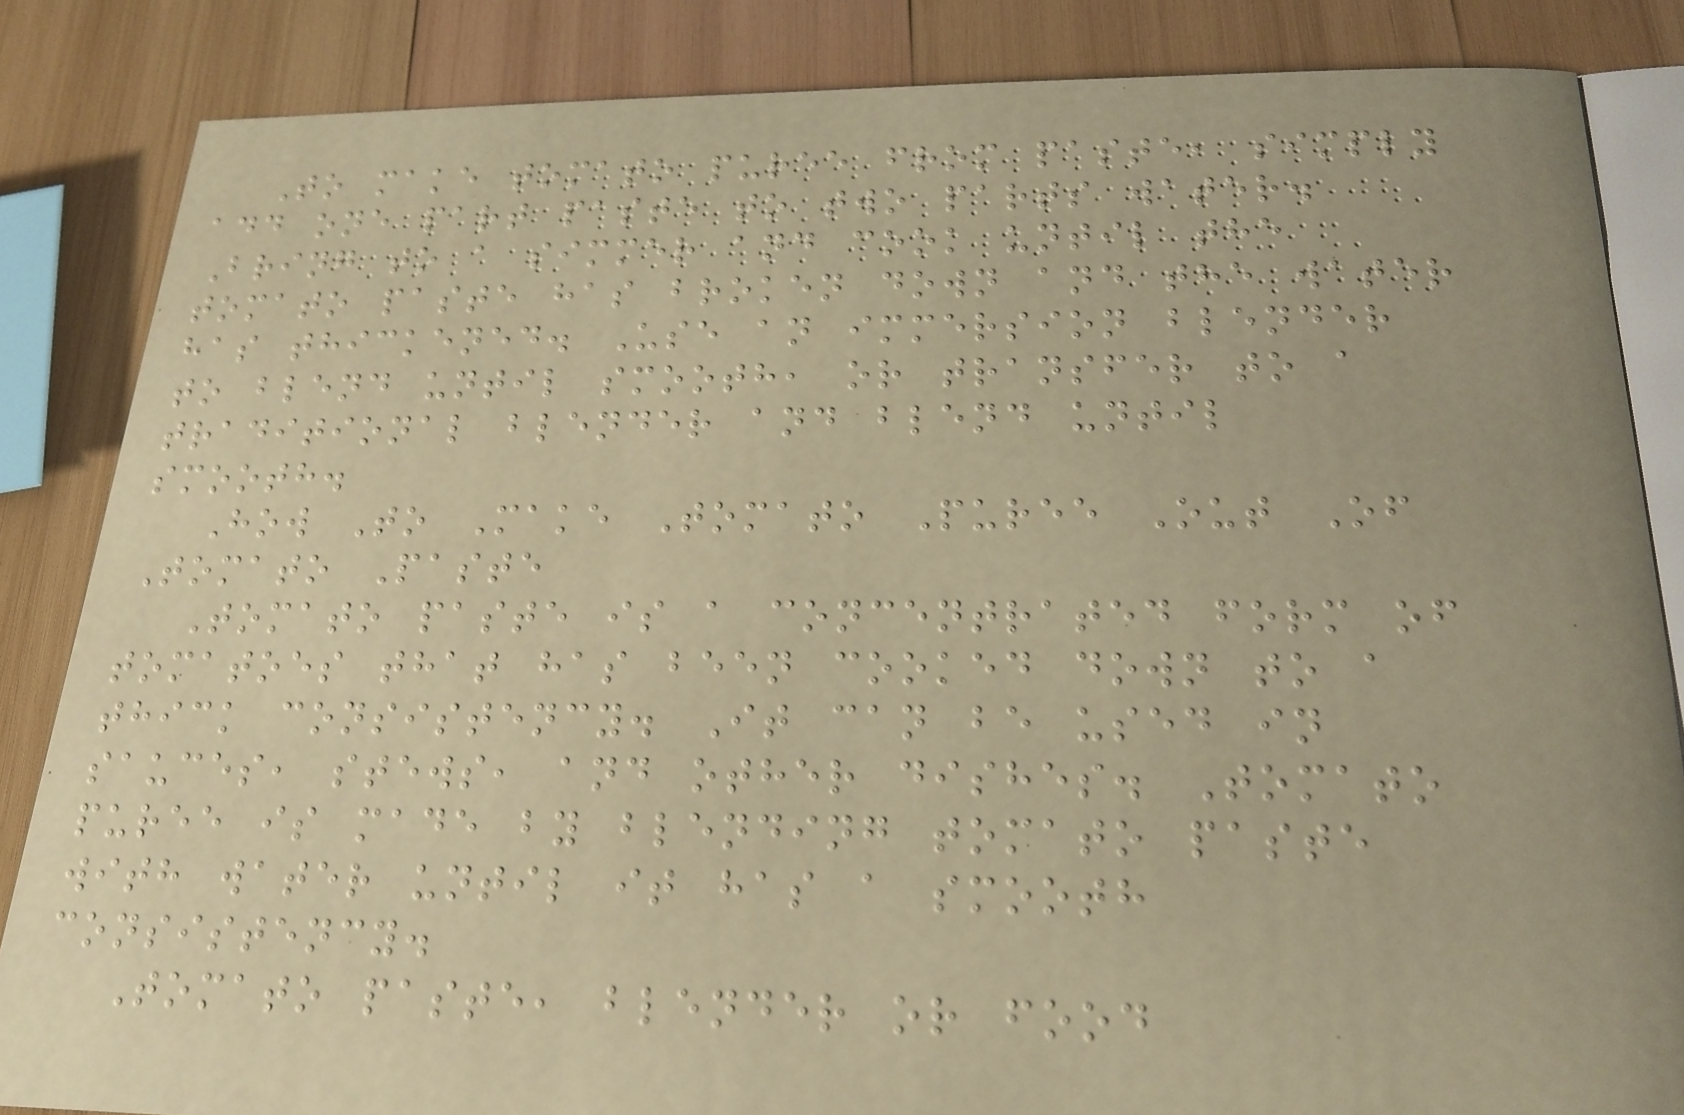To make tomato puree from paste, simply
add one part paste to two parts water.
Bring to a simmer and cook until the
tomato paste has broken down and the water
has thickened. Use an immersion blender
to blend until smooth, or transfer to a
traditional blender and blend until
smooth.
How To Make Tomato Puree Out Of
Tomato Paste
Tomato paste is a concentrated form of
tomatoes that has been cooked down to a
thick consistency. It can be used in
sauces, stews, and other dishes. Tomato
puree is made by blending tomato paste
with water until it has a smooth
consistency.
Tomato paste, blender or food
